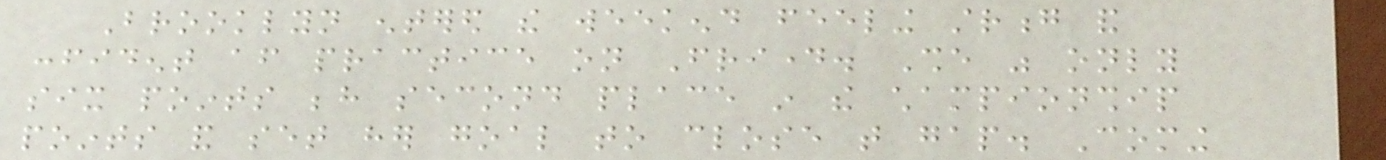Brooklyn entered the weekend feeling strong and
confident after practice on Friday. She was only
six points behind second place in the championship
points and set her goal to close that gap. Coming
